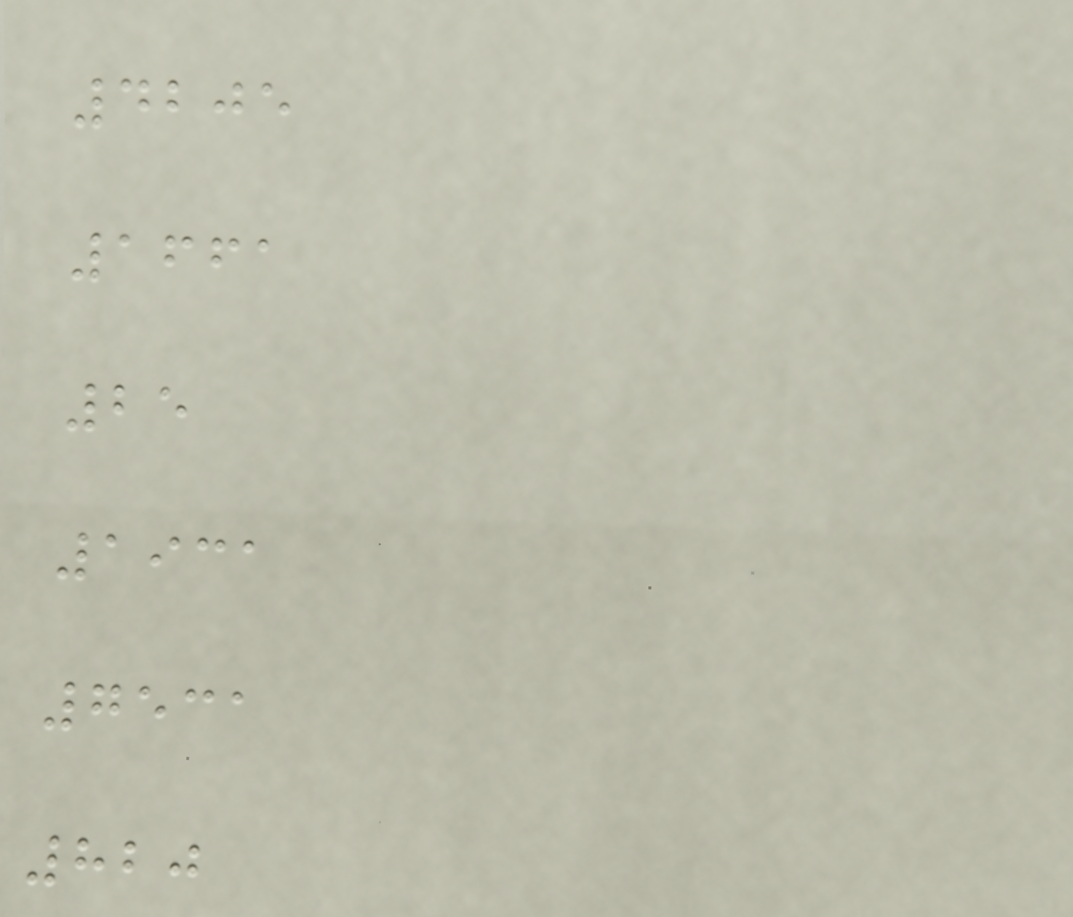4205
1661
25
1931
7531
820
